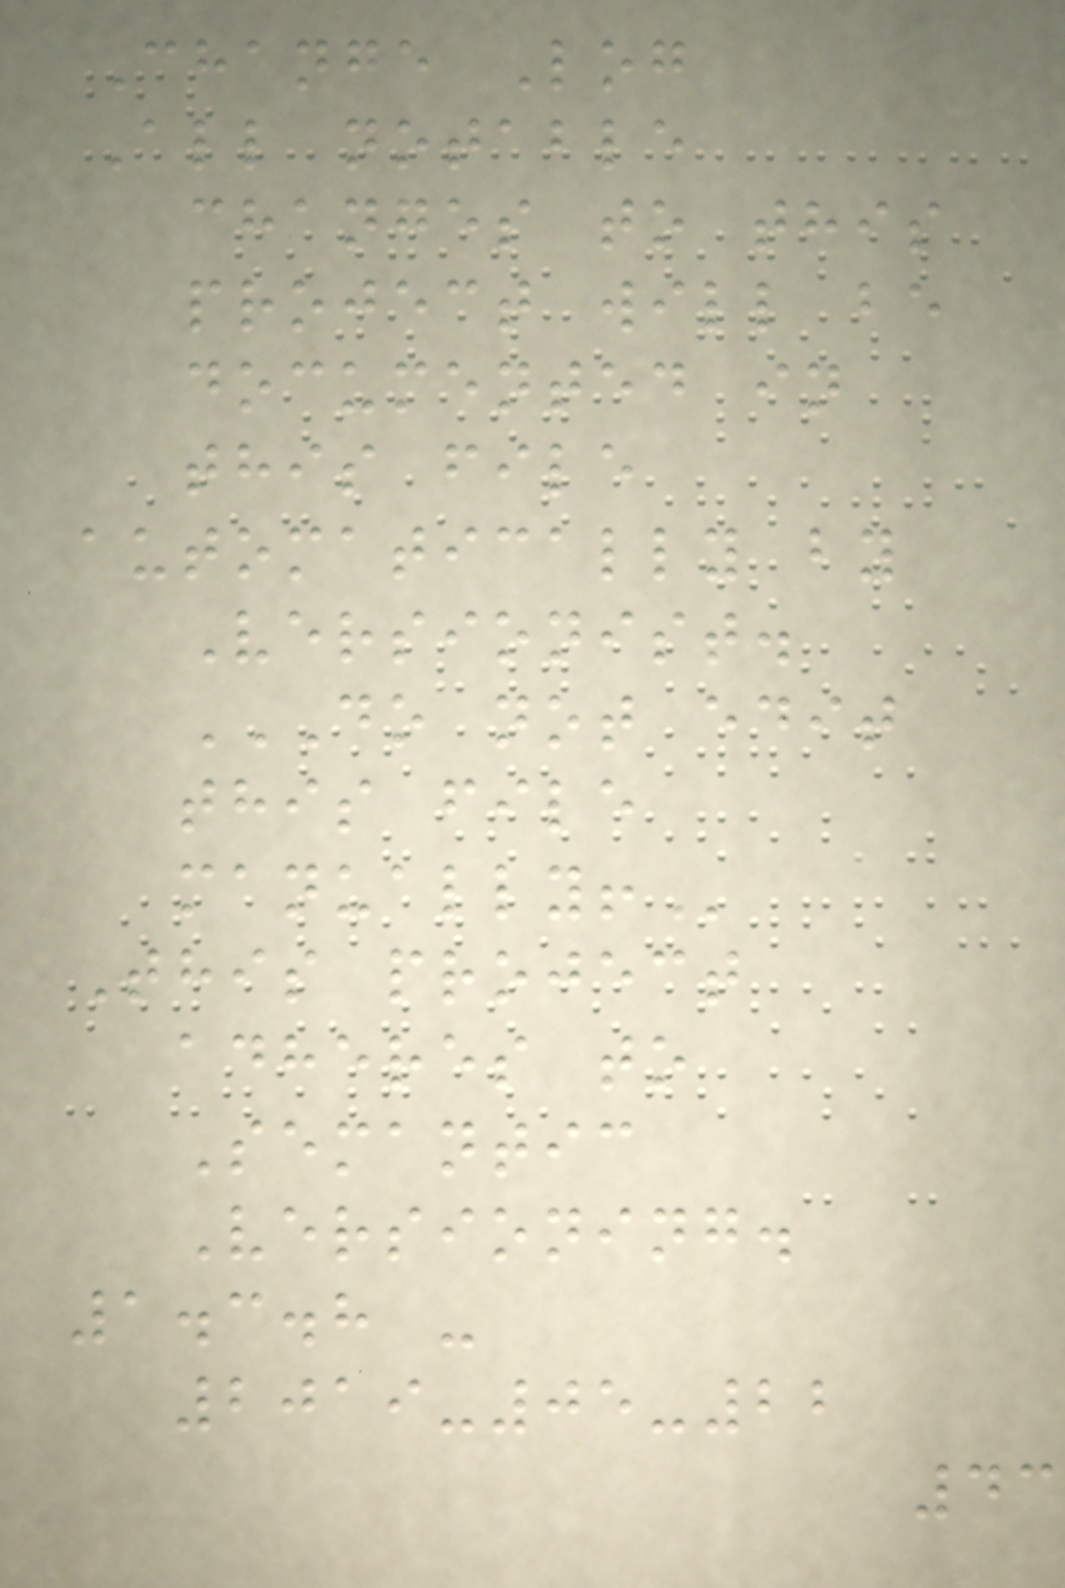Change Log
All notable
changes to this
project will be
documented in
this file
automatically by
Versionist.
DO NOT EDIT
THIS FILE
MANUALLY!
This project
adheres to
Semantic
Versioning.
1.3.8 -
2019-05-22
43
